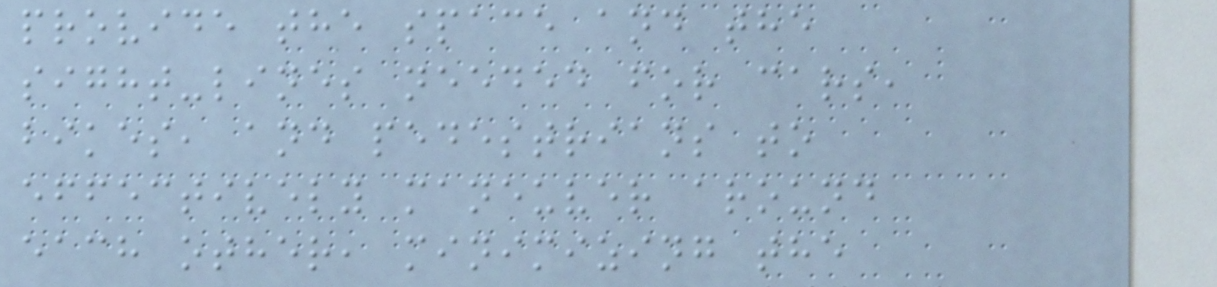provide the space and the
sight-lines needed for cars,
bikes, and pedestrians to
effectively maneuver around
each other, minimizing the
